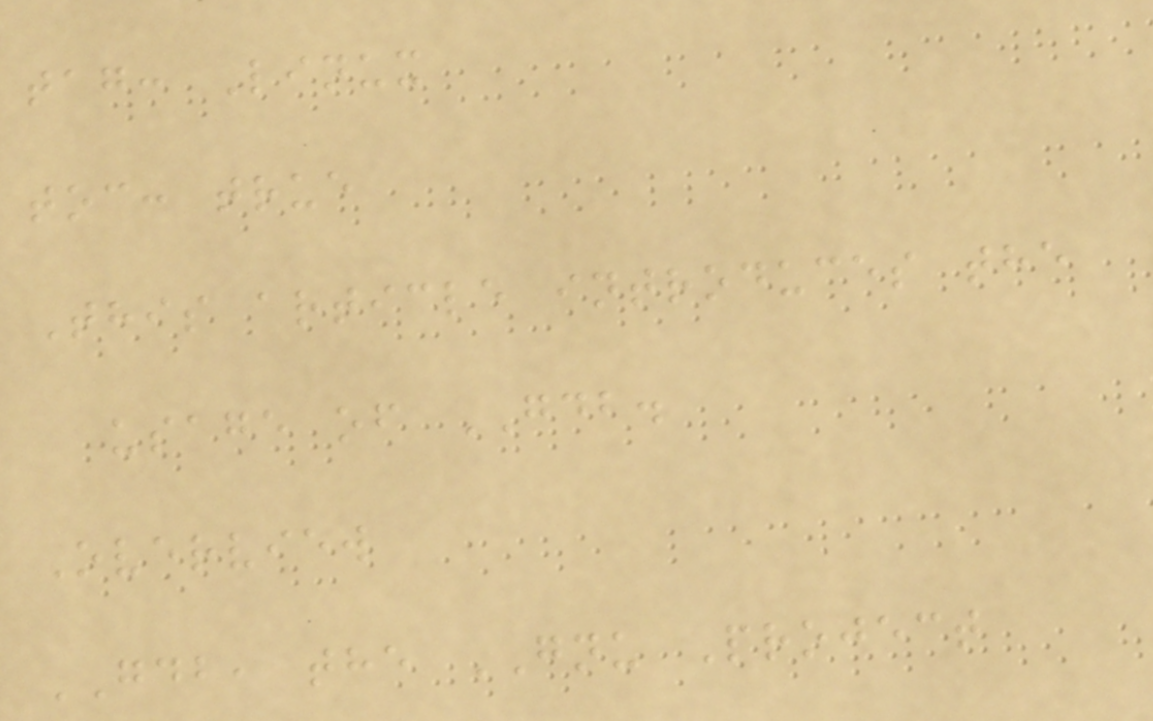tag: Linux
toc: true
This article introduces the
usage of GDB.
Overview
GDB, the GNU Project
